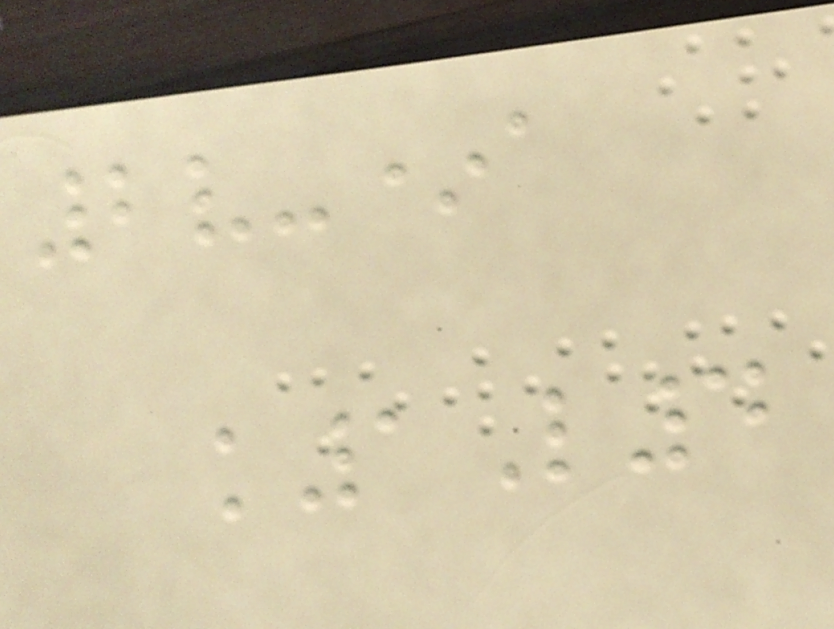2v-*a
k1L4
